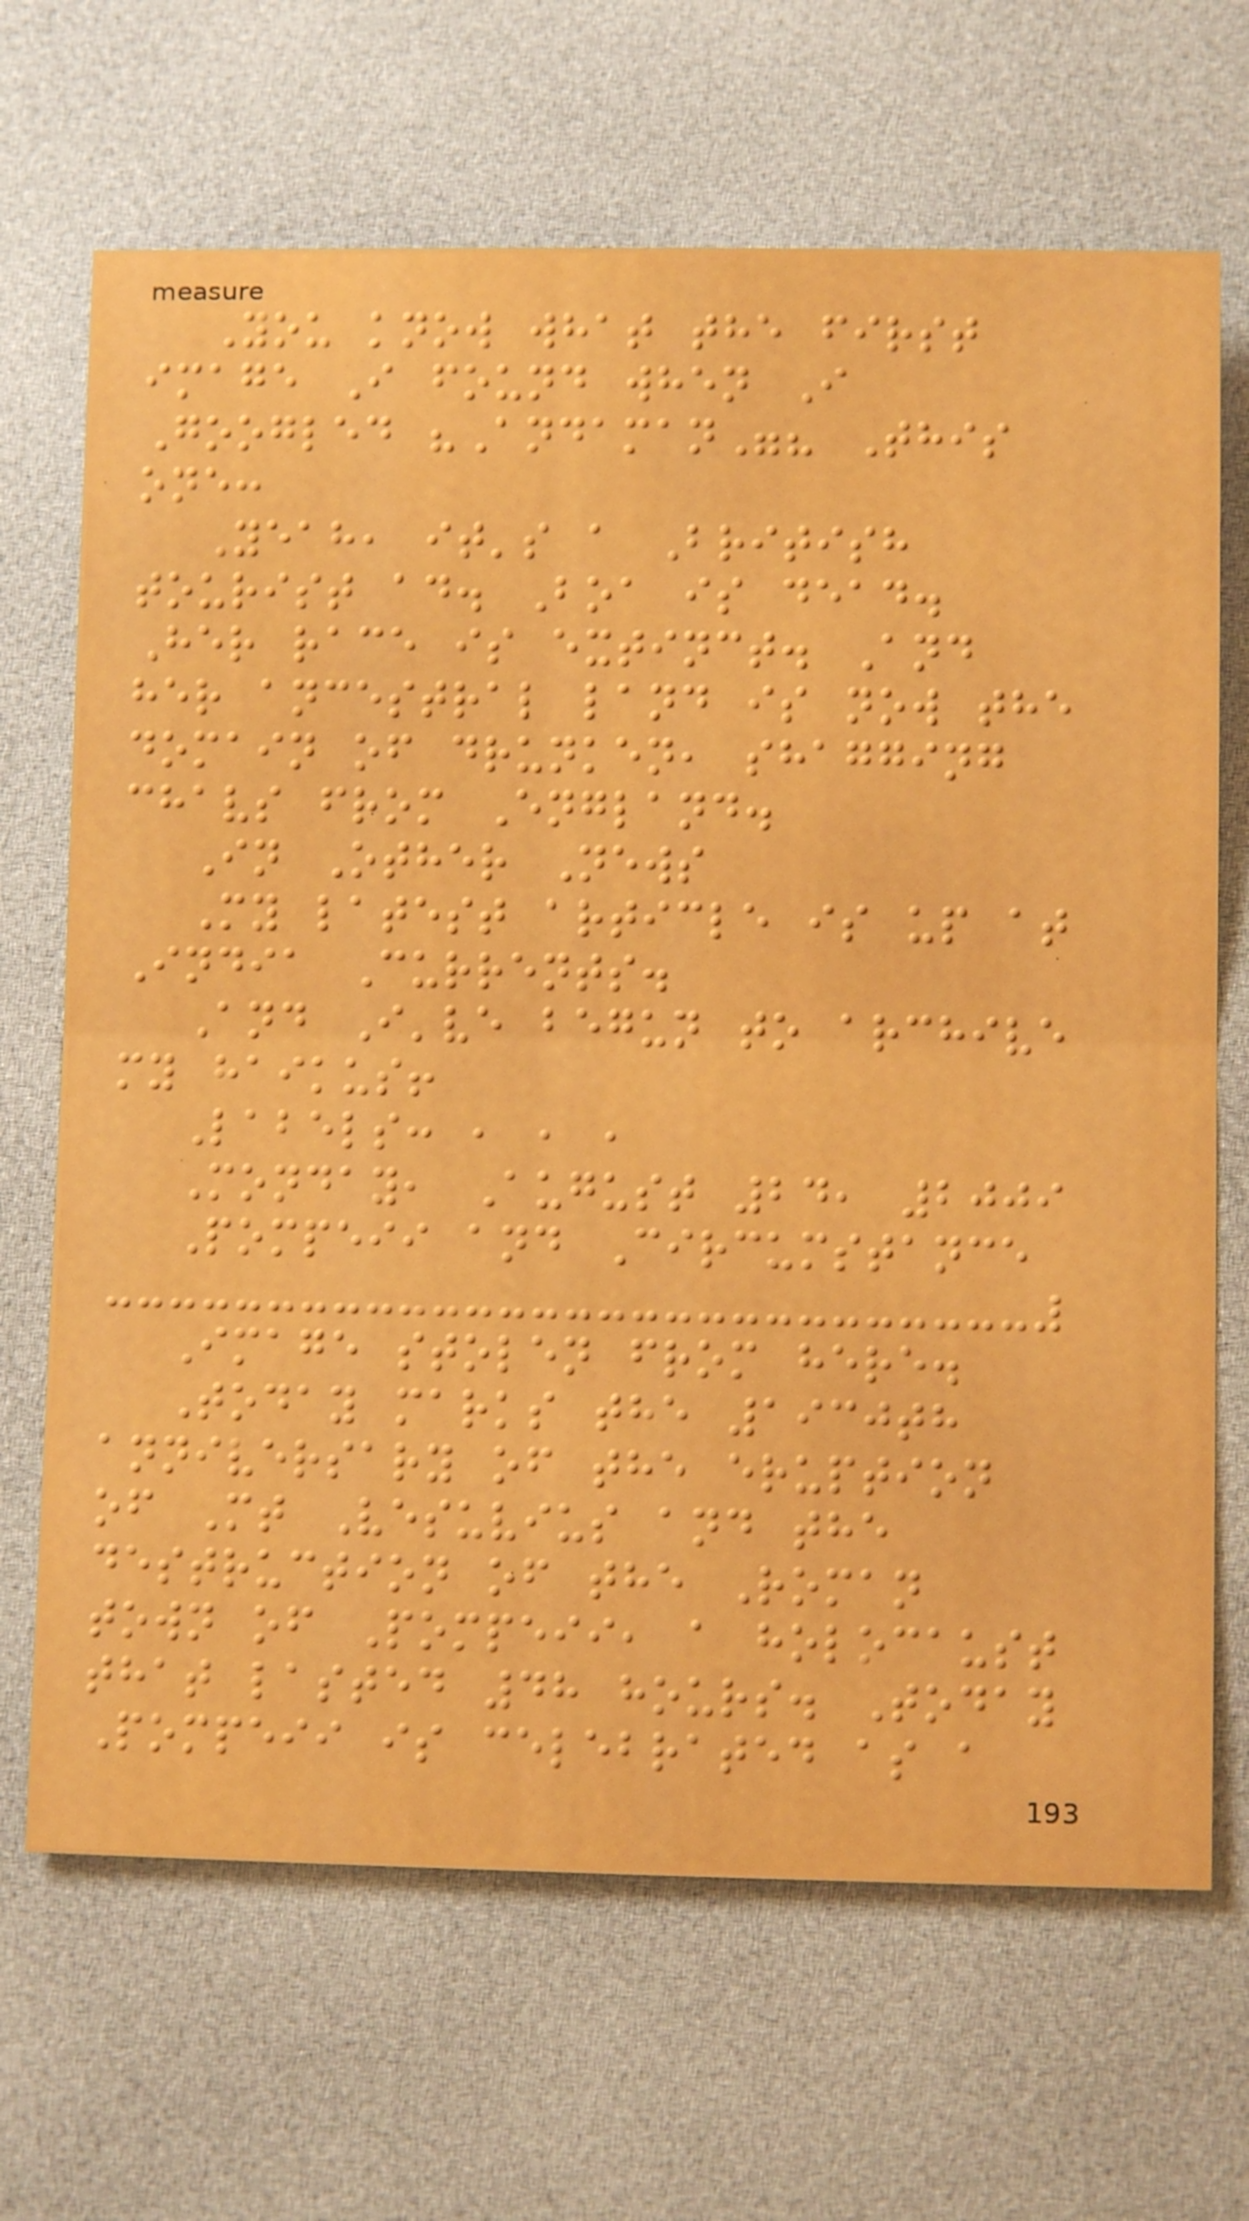You know what the first
image I found when I
Googled "Andaman"? This
one:
Yeah, it's a British
tourist ad. Boa is dead.
Her race is extinct. And
her ancestral land is now the
domain of drunken, shagging
chavs from England.
In Other News
My latest article is up at
India Currents.
And I've begun to archive
my haikus!
Labels: , , ,
Monday, August 24, 2009
Pompeii and Circumstance
Image stolen from here.
Today marks the 1930th
anniversary of the eruption
of Mt Vesuvius and the
destruction of the Roman
town of Pompeii, a holocaust
that lasted 48 hours. Today
Pompeii is celebrated as a
